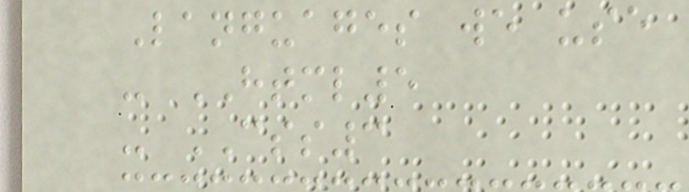Languages we use
- HTML5
- CSS3
